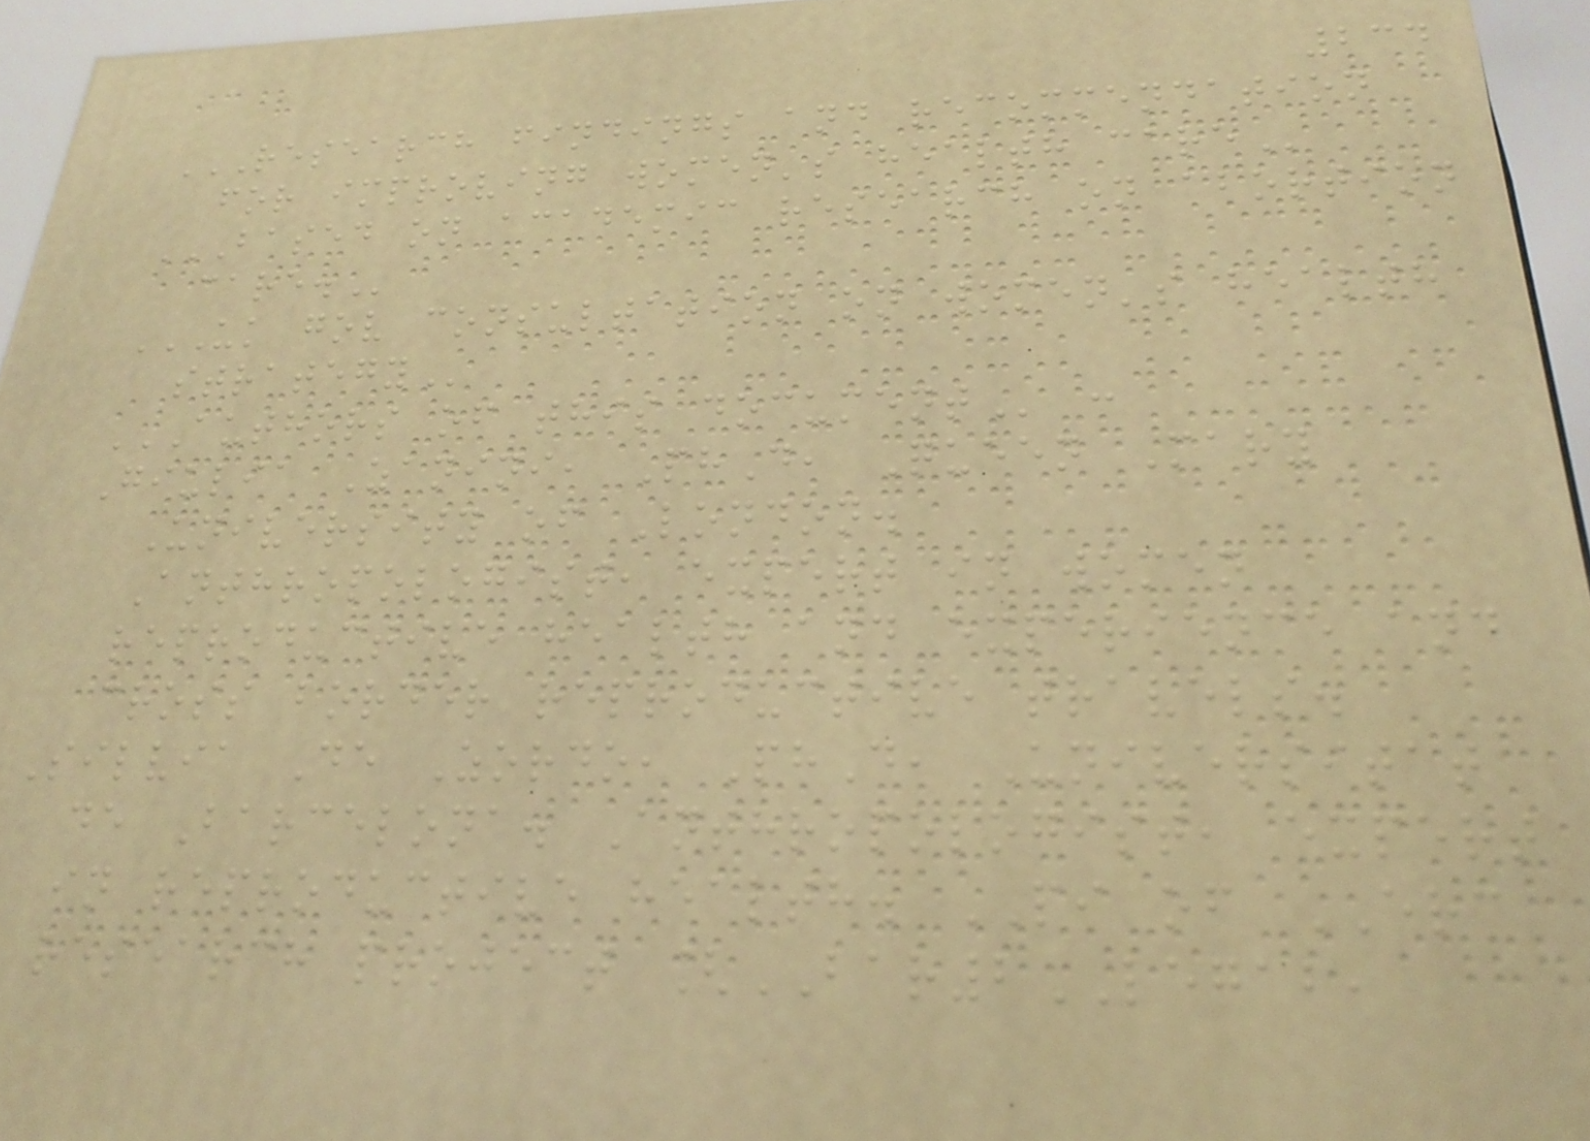234
RESEARCH FINDINGS AND RECOMMENDATION
FOR IMPROVING WOMEN'S HEALTH CARE
BASED ON ACADEMIC RESEARCH ON ABORTION
CARE.
UK GOV CONSULTATION ON WOMEN'S HEALTH
STRATEGY
AUTHORS OF THIS DOCUMENT :
Giulia Zanini, PhD, Queen Mary
University of London.
Anthropologist, expert in women
reproductive health and experience and
cross border reproductive travels.
Silvia De Zordo, PhD, Universitat
de Barcelona. Anthropologist, expert
in reproductive health. PI of ERC
research project [BAR2LEGAB,
